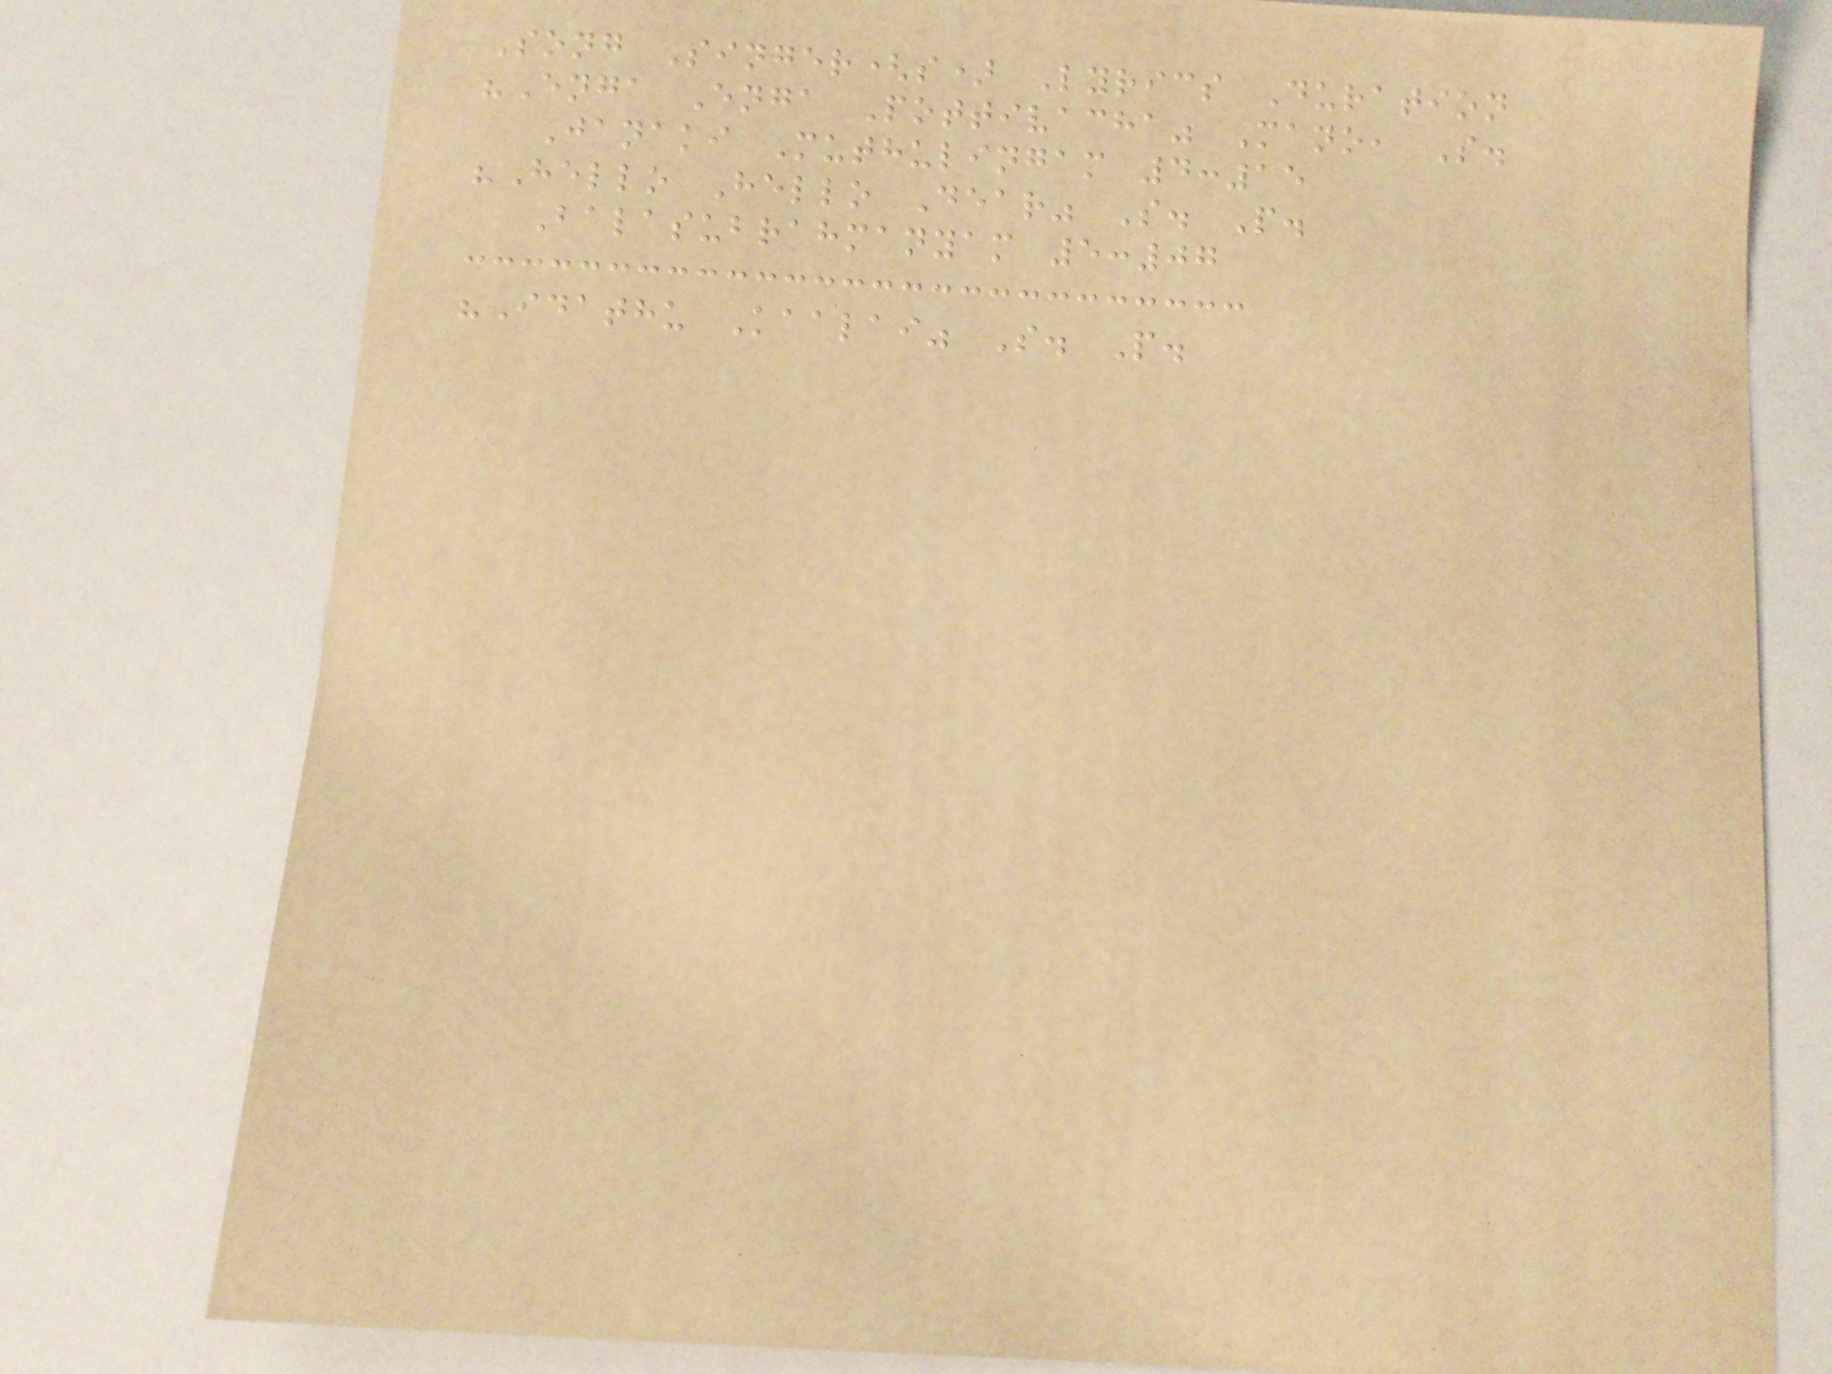Song Singer(s) Lyrics Duration
"Enga Enga Pottivacha" Mano, S.
Janaki Muthulingam 4:15
"Hello Hello Dear" S. P.
Balasubrahmanyam 5:07
"Idathu Kaalai" S. P.
